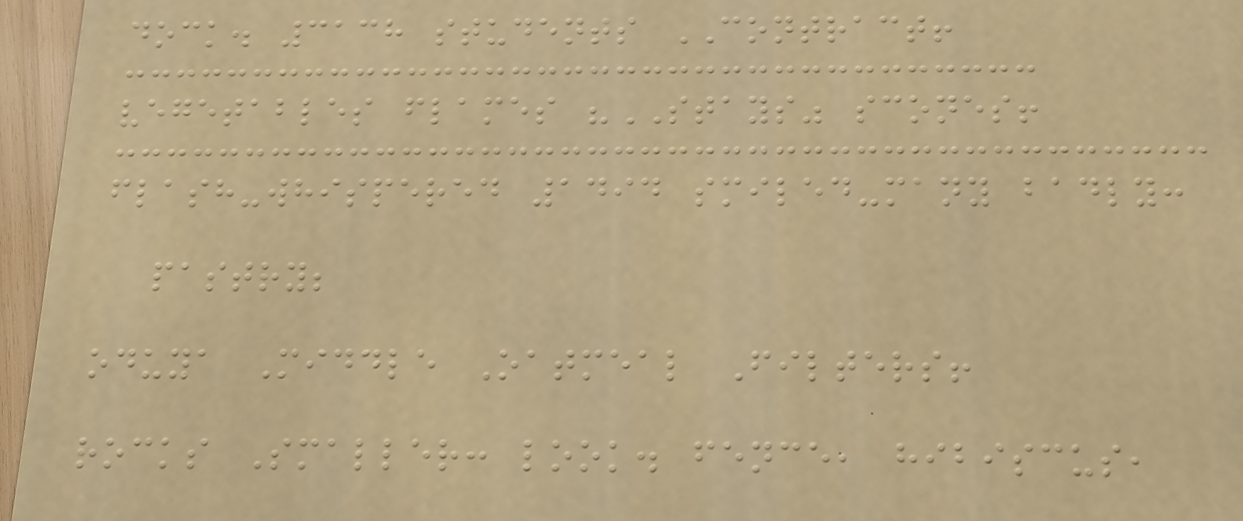dock. 3138 students CONTRACT!
vegetables flames "STAYS" scones!
flash-whispered 1494 smiled-many badly:
pastry;
oduya Middle Oatmeal Filters!
rocks Smaller: look. fence, hibiscus,
